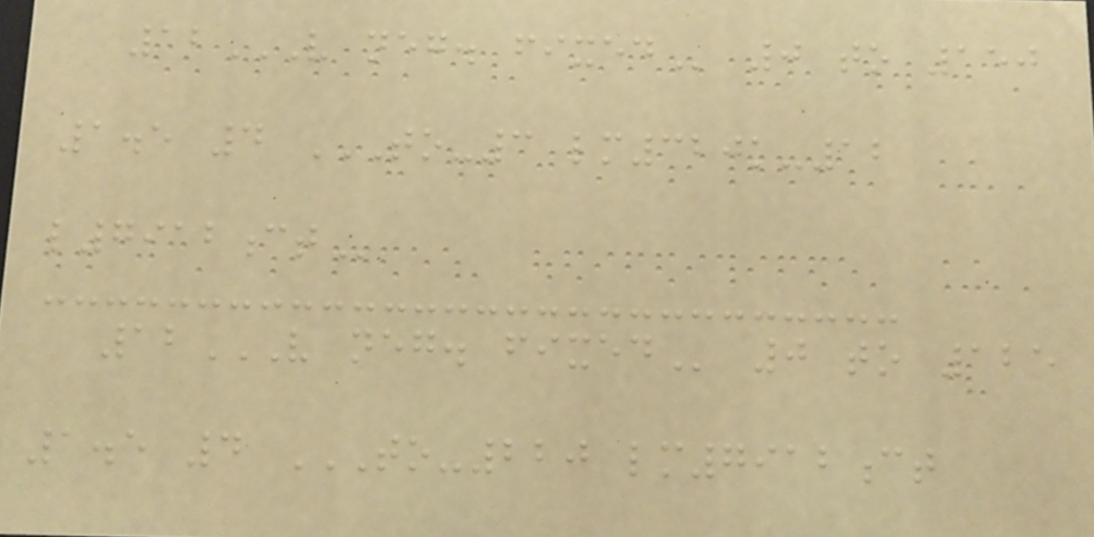12V NEG. FIXED 0 to 150
1.5 4 TO-3 LM320K-12
L7912CT
12V NEG. FIXED 0 to 125
1.5 4 TO-220 LM7912CT
